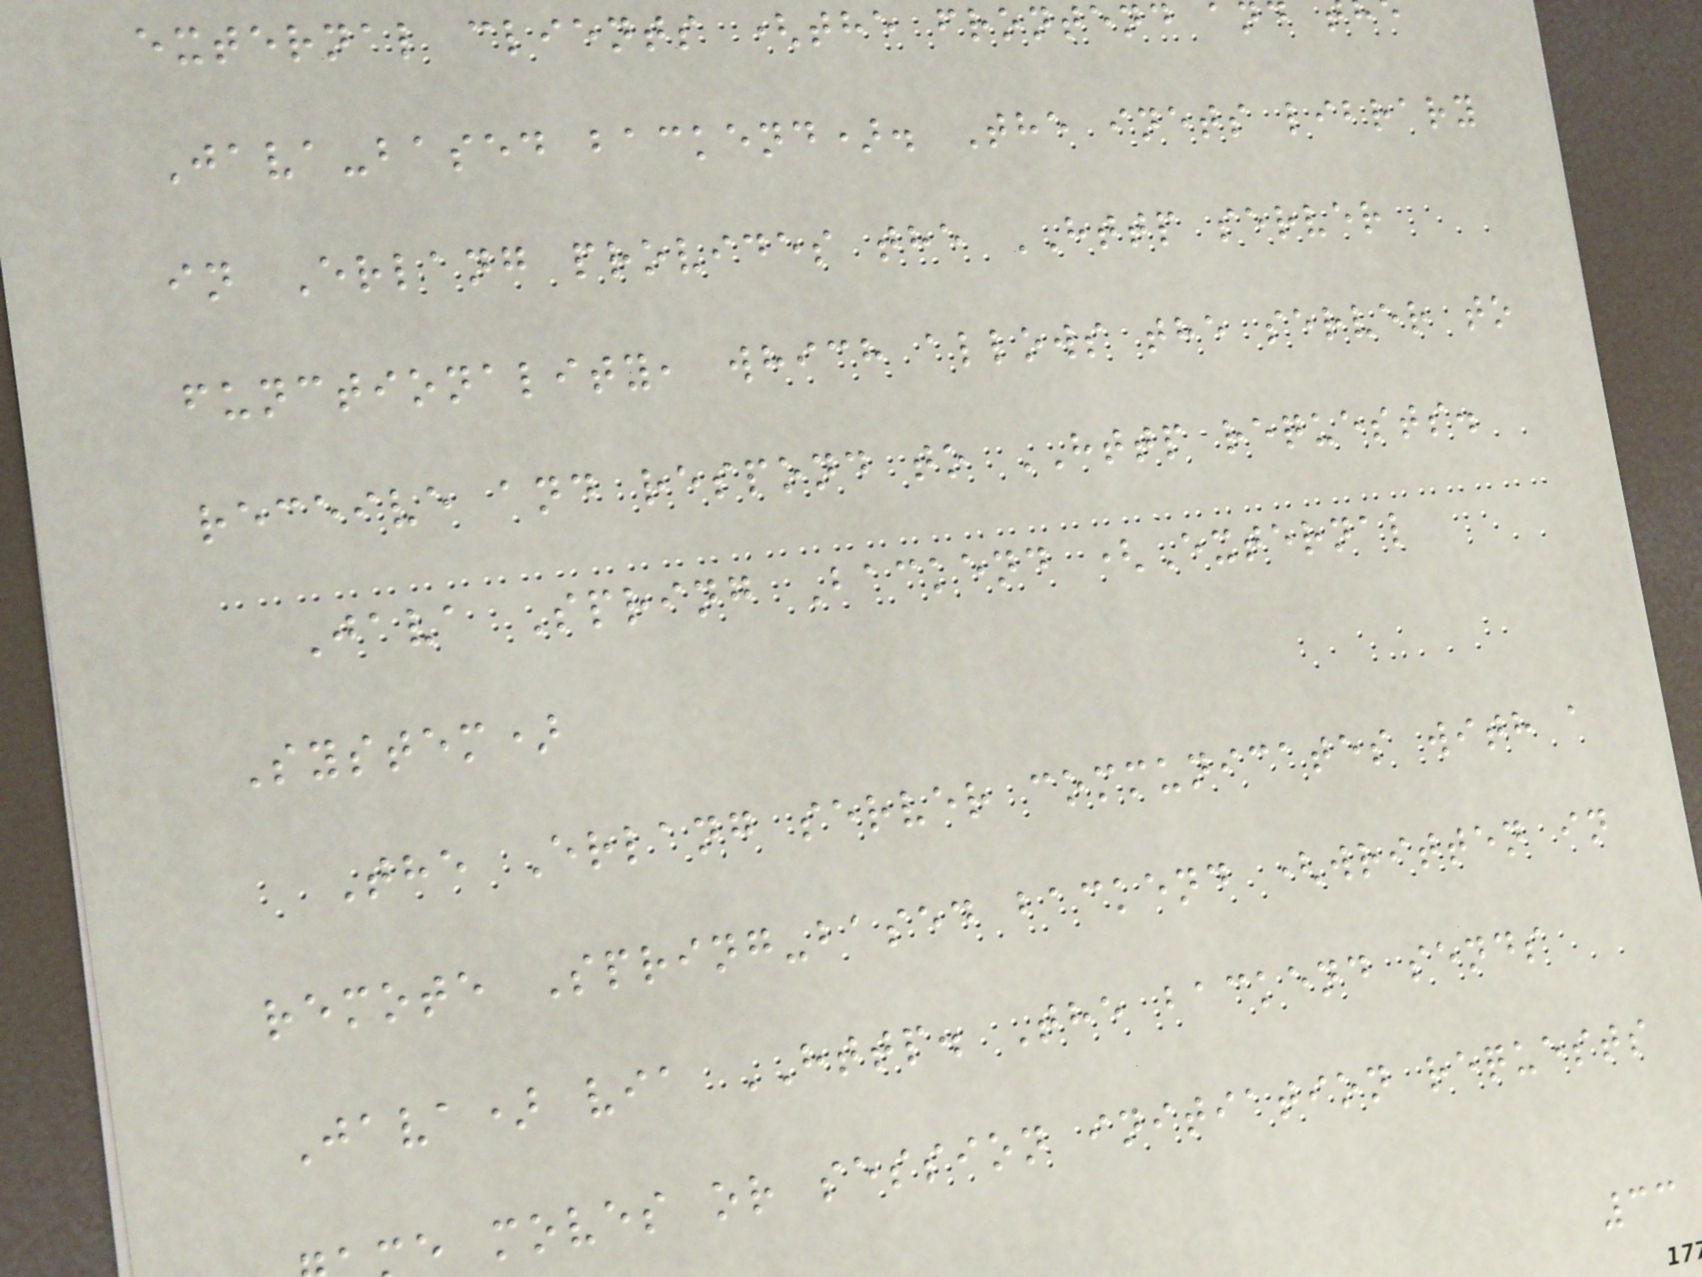external clients (the frontend an
Java-based backend). The inets library
in Erlang provides the HTTP server
functionality, which allows the server to
receive and respond to HTTP requests.
Java Spring Backend (External
System)
The Erlang server communicates with a
remote Spring-based backend (written in
Java) via HTTP. The backend sends
e moves or session initiation requests
33
